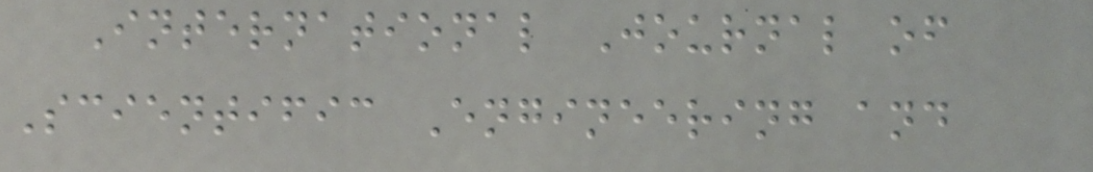International Journal of
Scientific Engineering and
